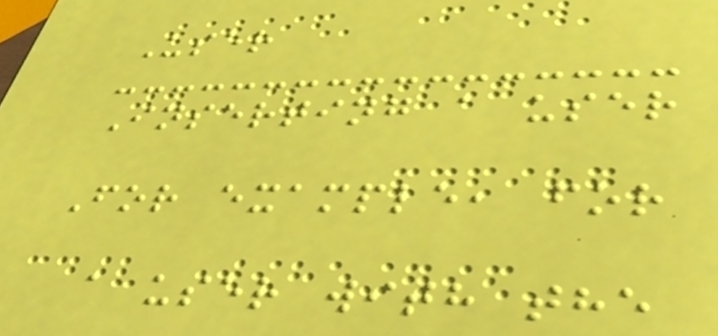User
Inserting a user
For example, for
a user with the
